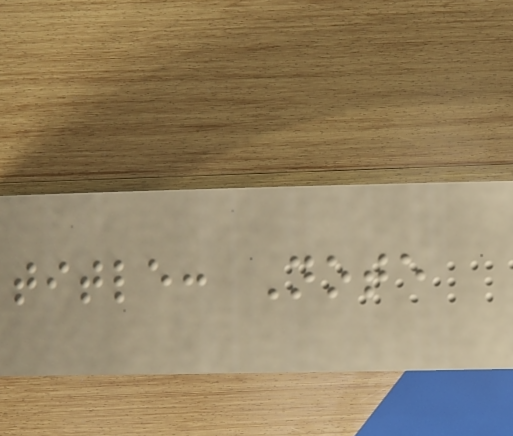title: Note
